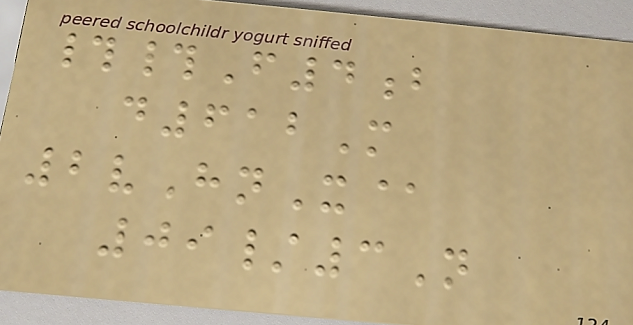##F4b
d612M
2vHnX@
09/3N
